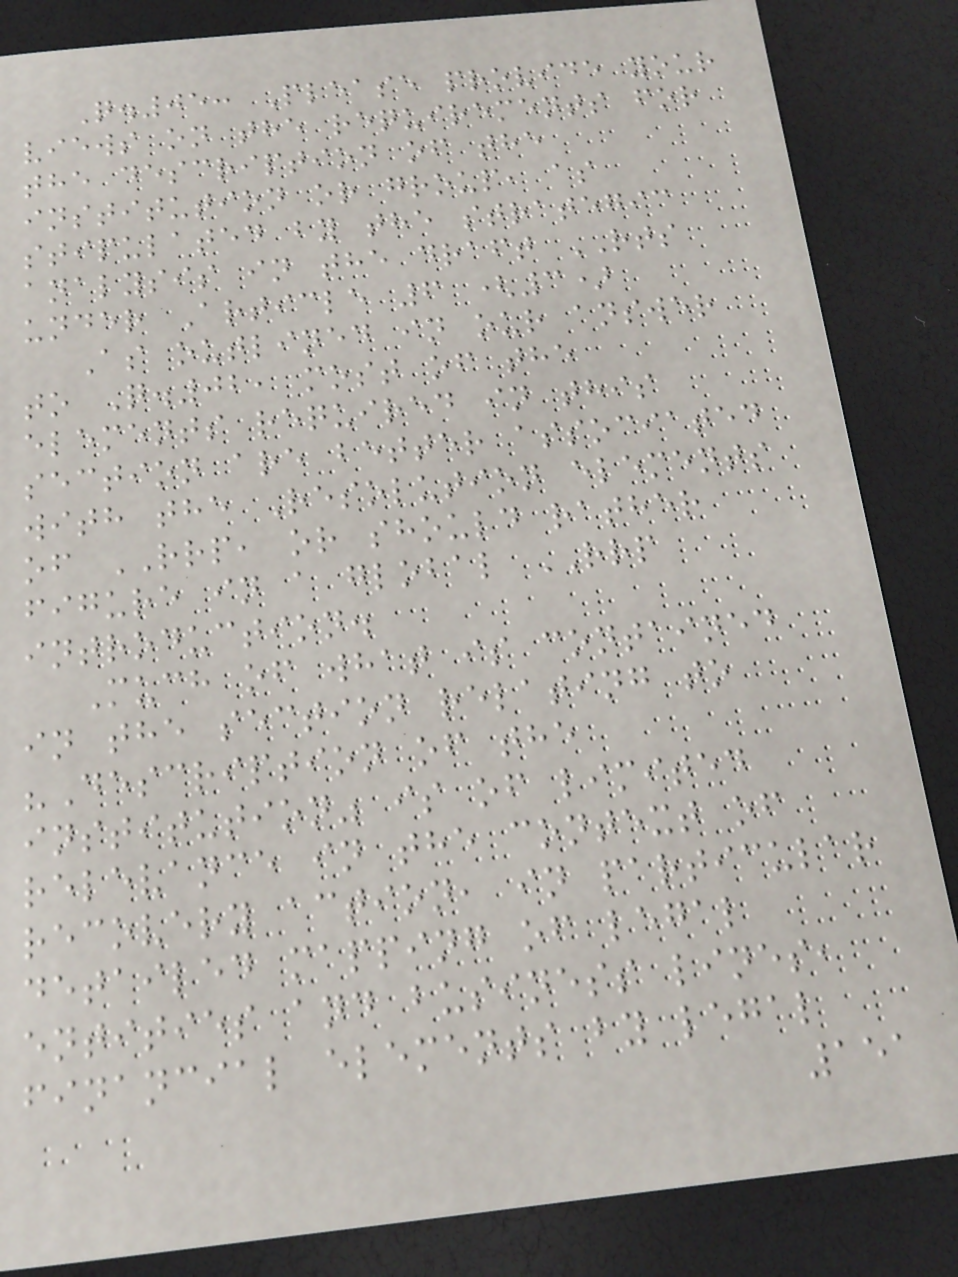Q.05: Please provide your
views on the requirements for
the description of the
institution or group, as
stipulated by the strategic
analysis in the draft RTS
under Article 6 (3)
As outlined in our answer
to Q.02, most of the
elements required in this
section are better associated
with the Resolution elements
of RRP, or should rather
figure in a global RRP
introduction.
Much of what is contained
in the section relating to
"Description of the
institution" is of limited
relevance in the context of
recovery action, in particular
detailed mapping of legal
entities and business lines,
financial elements by legal
151
